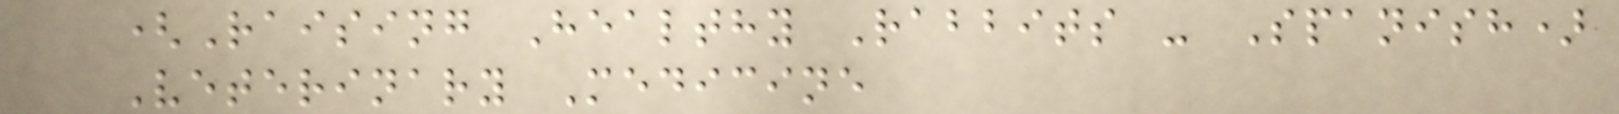(Raising Healthy Rabbits - Spanish)
Veterinary Medicine
